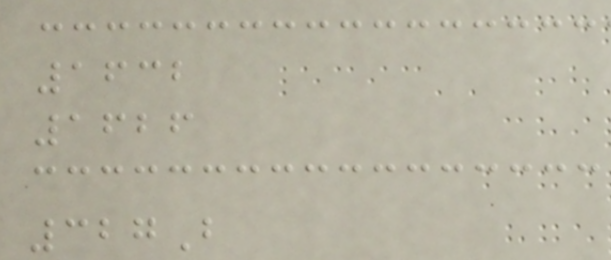1632
1626
327B
